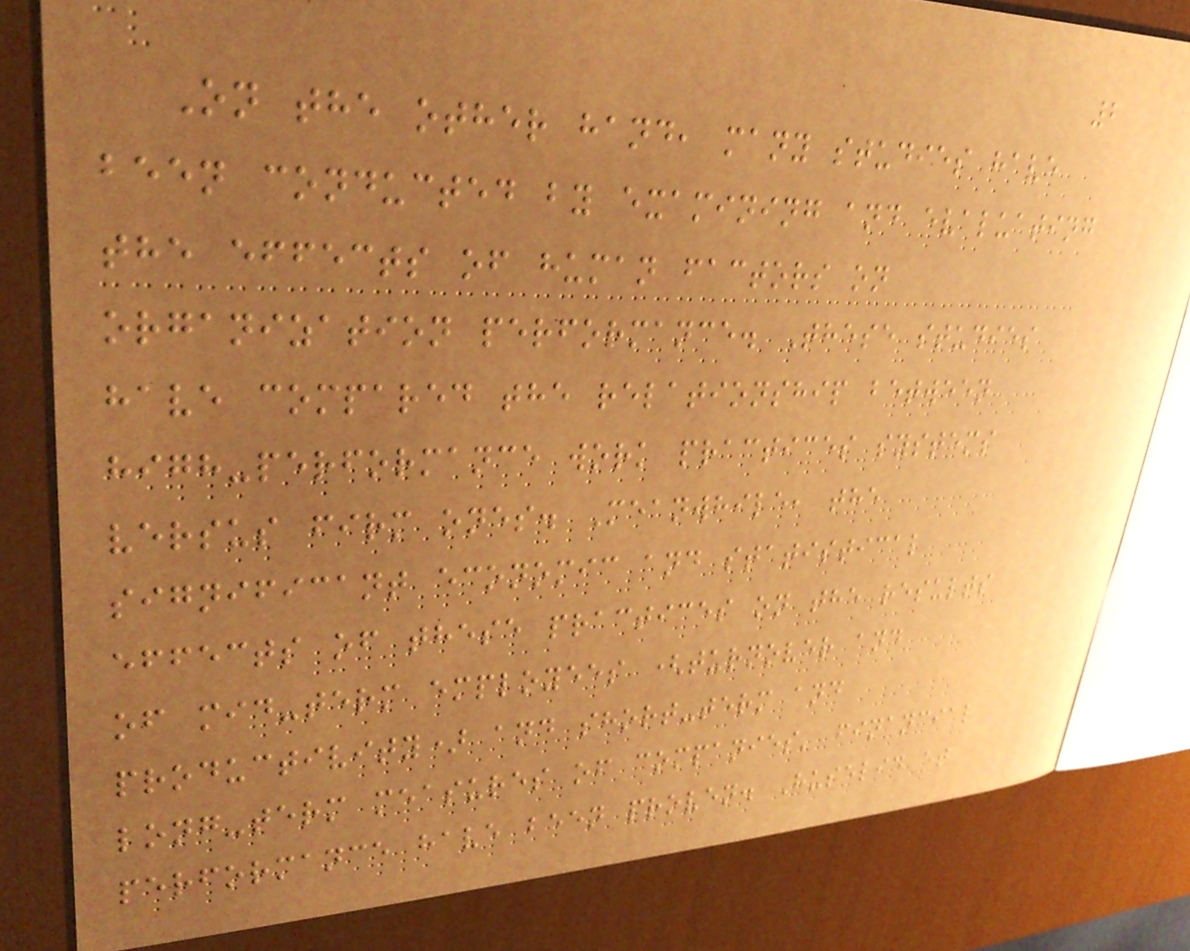2
On the other hand, many studies have
been conducted by examining and evaluating
the effects of human factors on
organization performance. These studies
have compared the relationship between
high-performance work practices systems
versus firm ones. Meanwhile, the
significant economic and statistical
effects of these practices on the results
of mid-term employees (turnover and
productivity) and short-term and
long-term measures of companies' financial
performance have been proven. Huselid et
